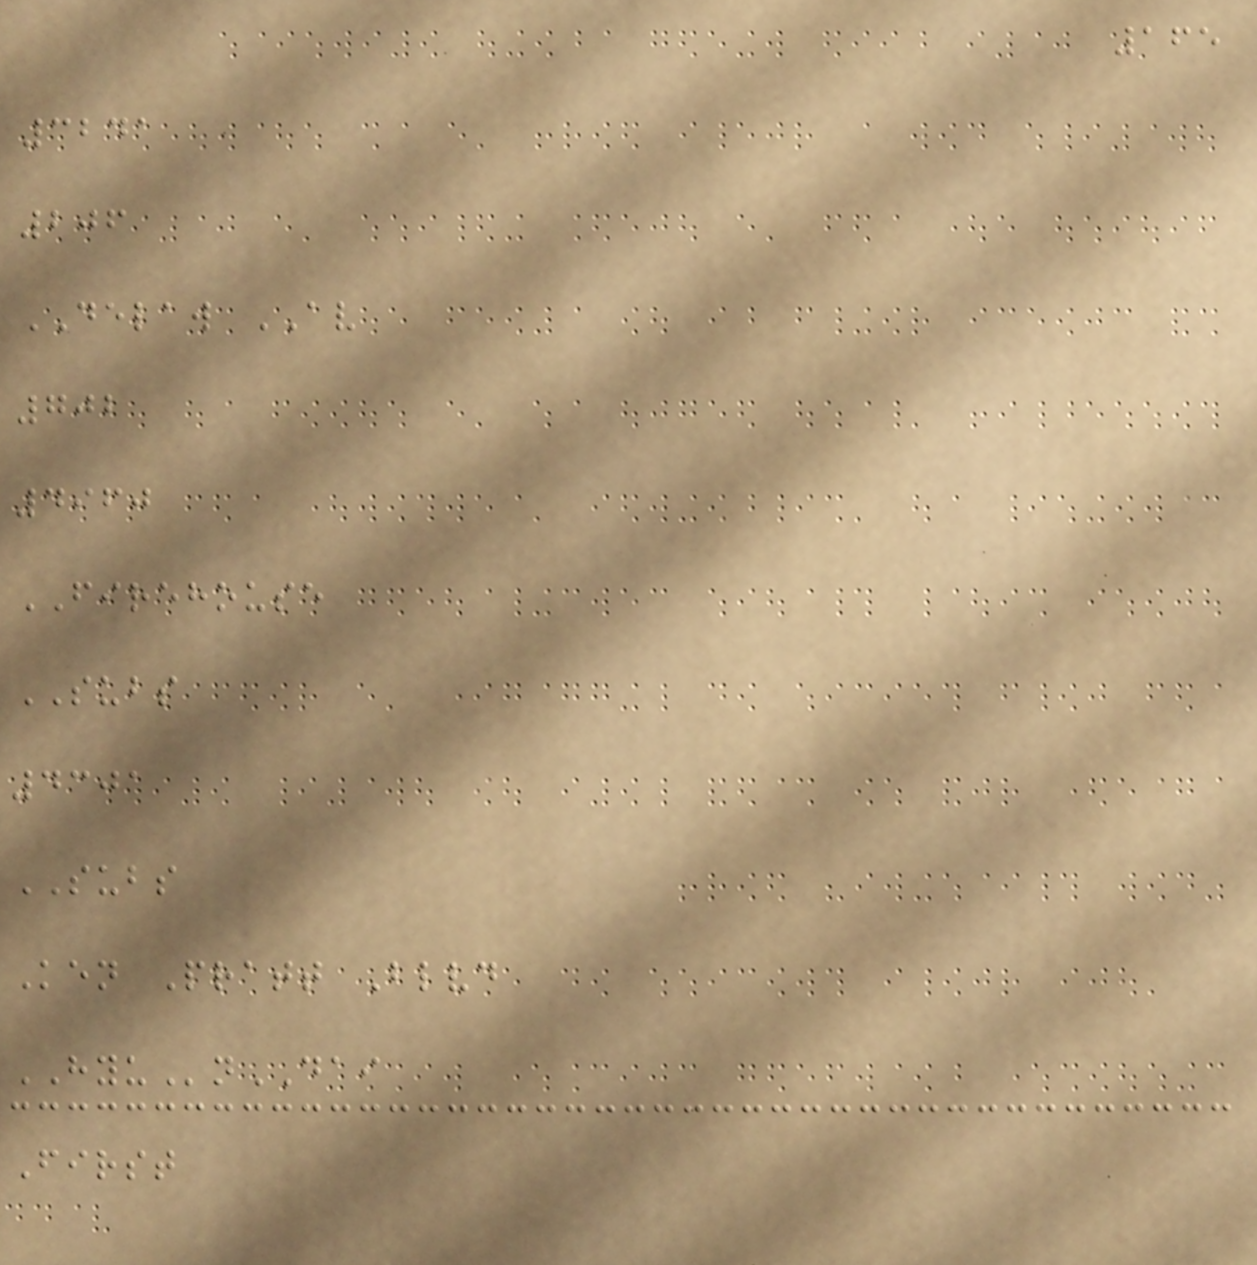165
3241
206
DELAW AV
702
4960
FIREHOUSE
SUBS
4301
SUBS
Ken Pratt Blvd
HYUnDAI
First
